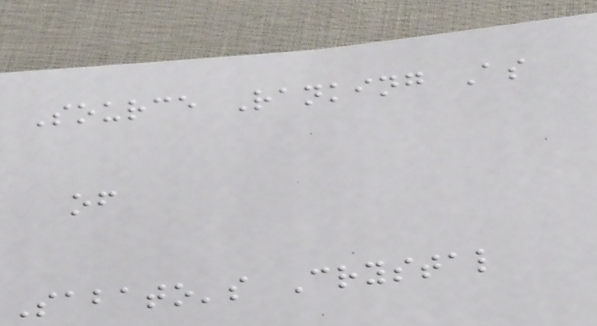Source Ranking As
of
Sabato's Crystal
